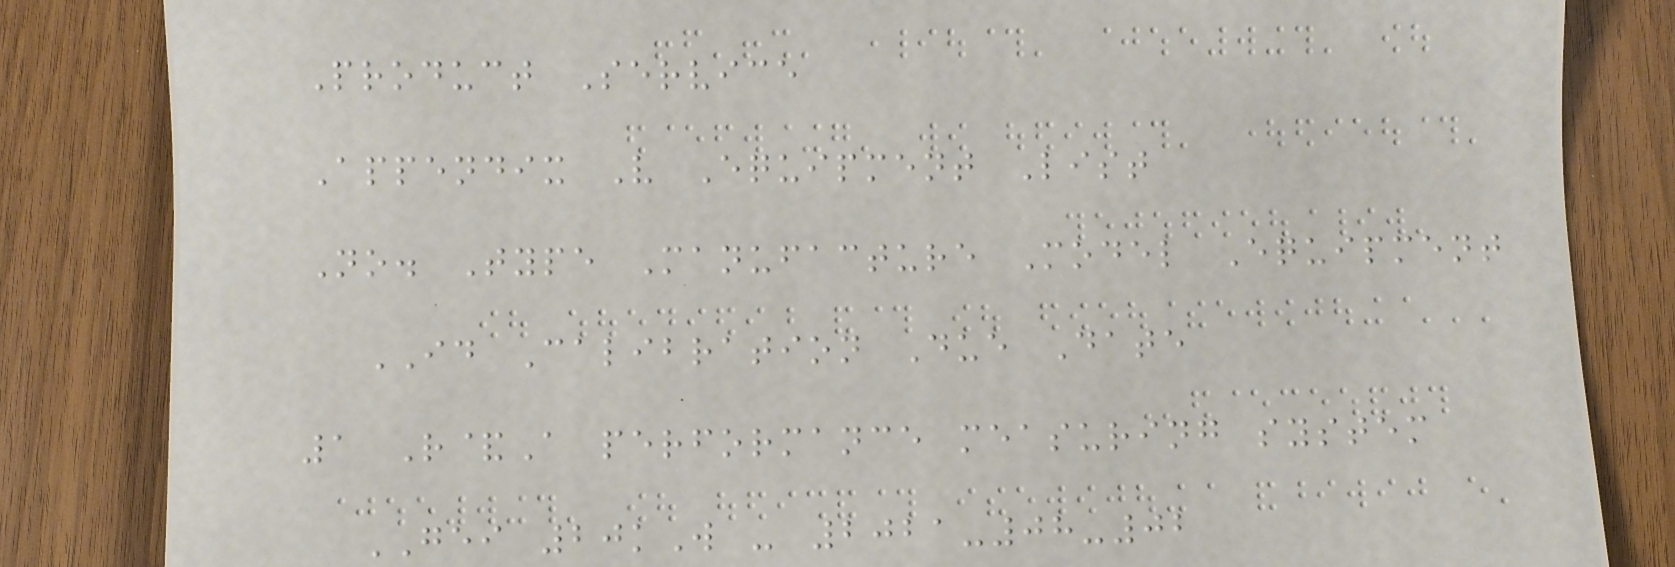Product Service
Appendix V Equipment List
No. Type Manufacture Model Equipment
ID Calibration Due Date
1 R&A performance measuring system
GEI 20kW - 2021-08-02
